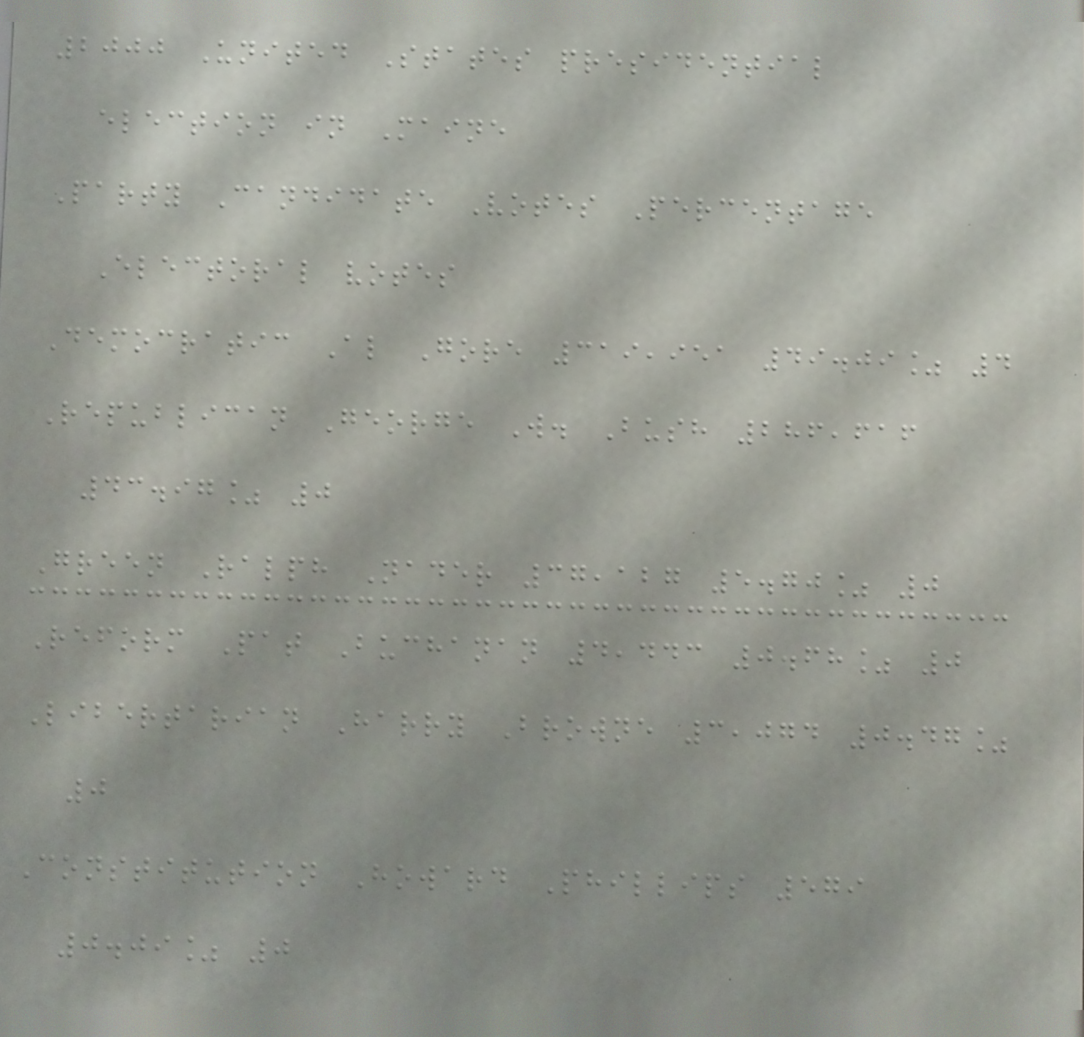2000 United States presidential
election in Maine
Party Candidate Votes Percentage
Electoral votes
Democratic Al Gore 319,951 49.09% 4
Republican George W. Bush 286,616
43.97% 0
Green Ralph Nader 37,127 5.70% 0
Reform Pat Buchanan 4,443 0.68% 0
Libertarian Harry Browne 3,074 0.47%
0
Constitution Howard Phillips 579
0.09% 0
